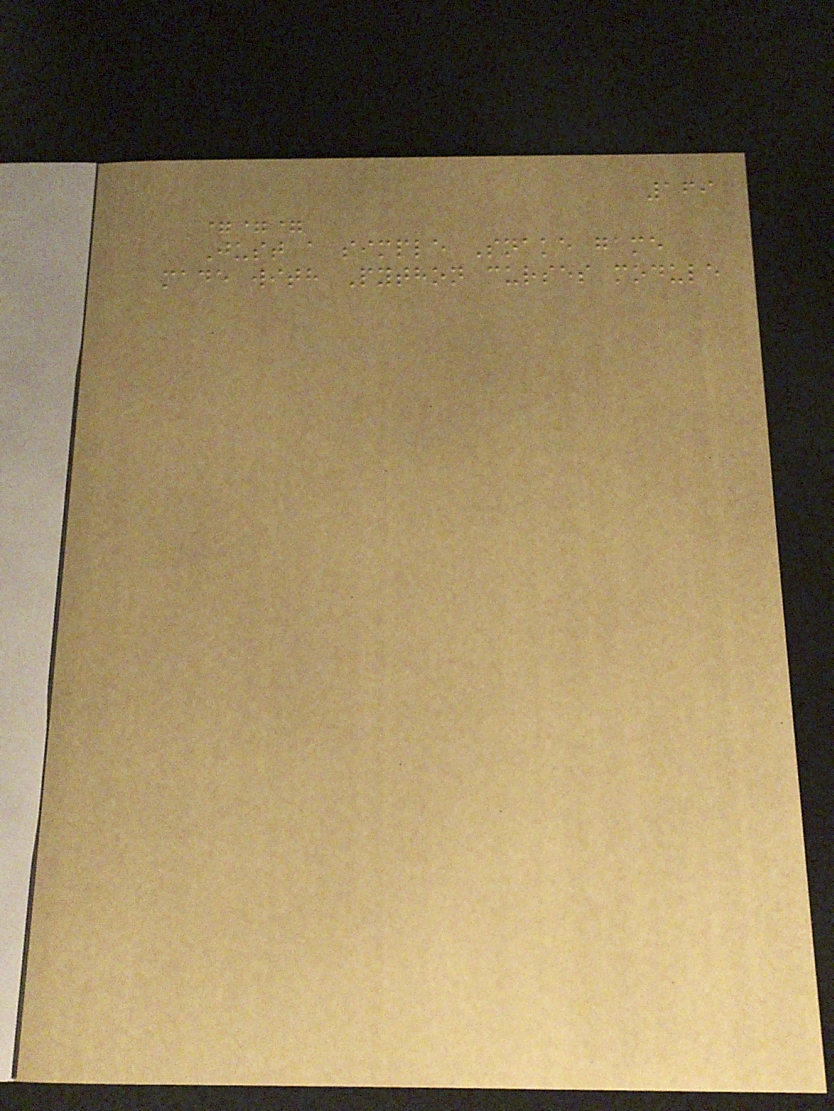169
===
Just a simple Snake game
made with Python curses module
